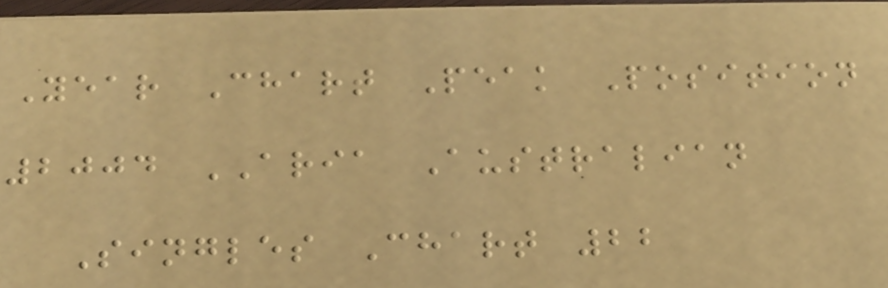Year Chart Peak Position
2004 ARIA Australian
Singles Chart 22
